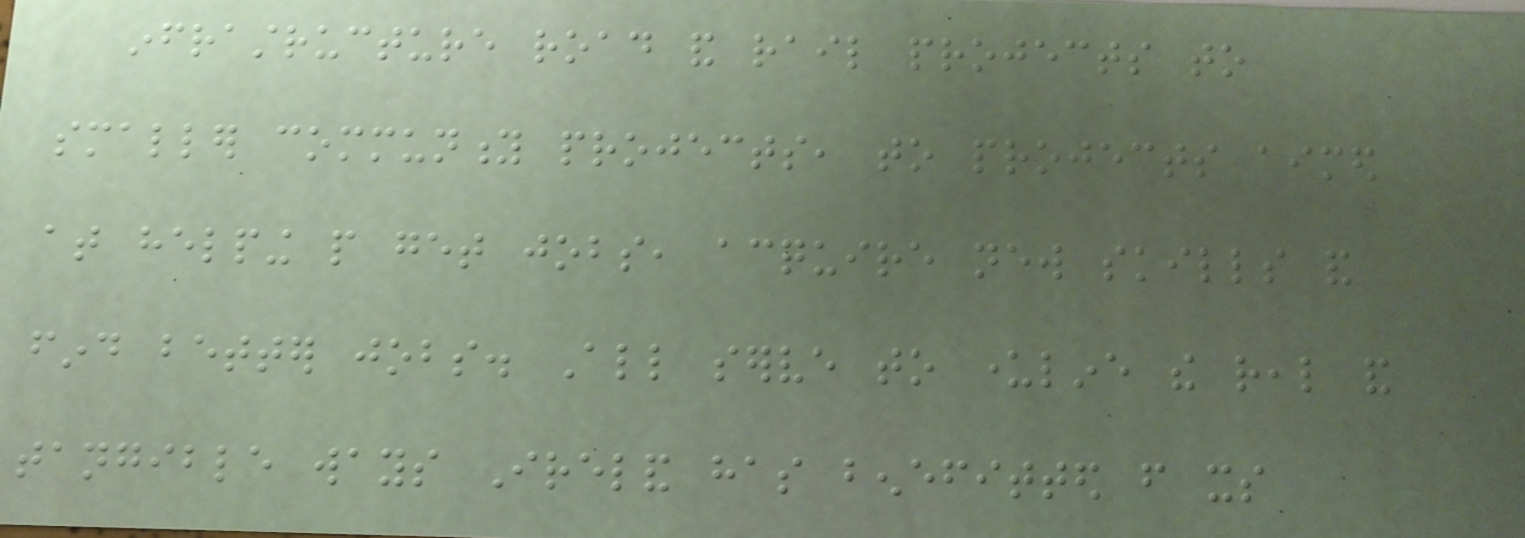infrastructure road and rail projects to
smaller community projects, to projects aimed
at helping people get jobs, acquire new skills and
find better jobs. All serve to underline the real and
tangible ways Ireland has benefitted from its
